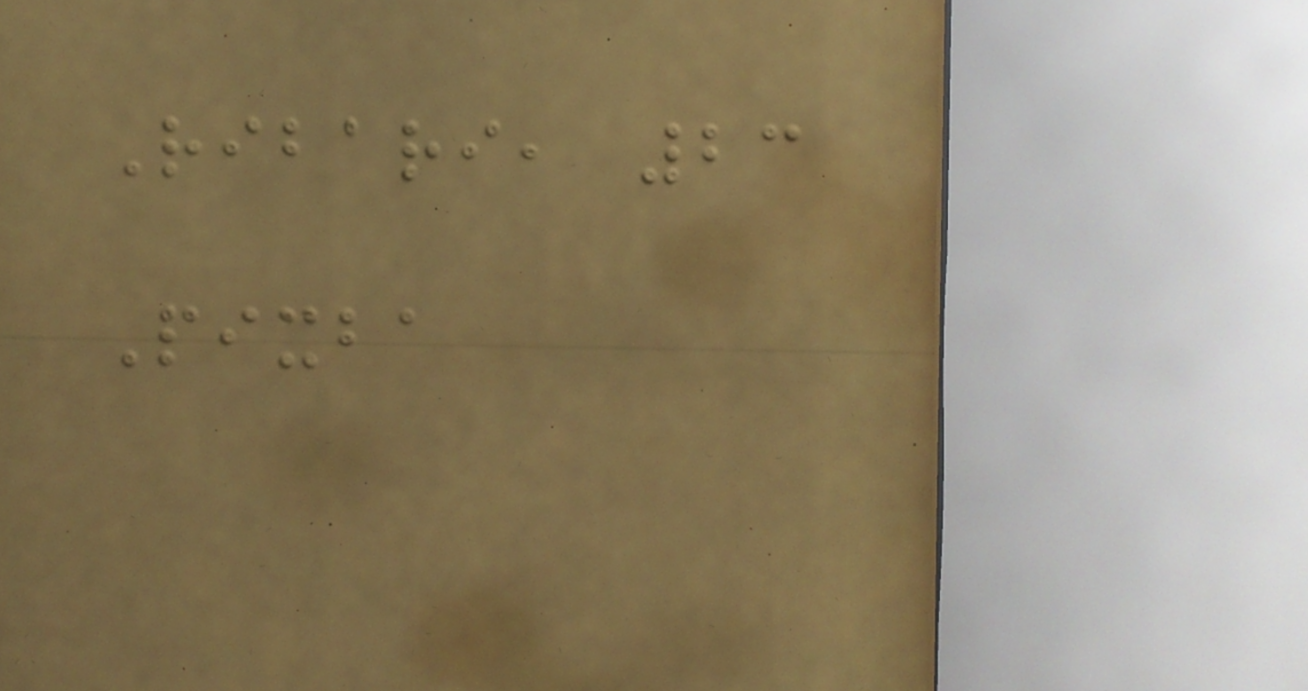Ribari, 23
Pixba
